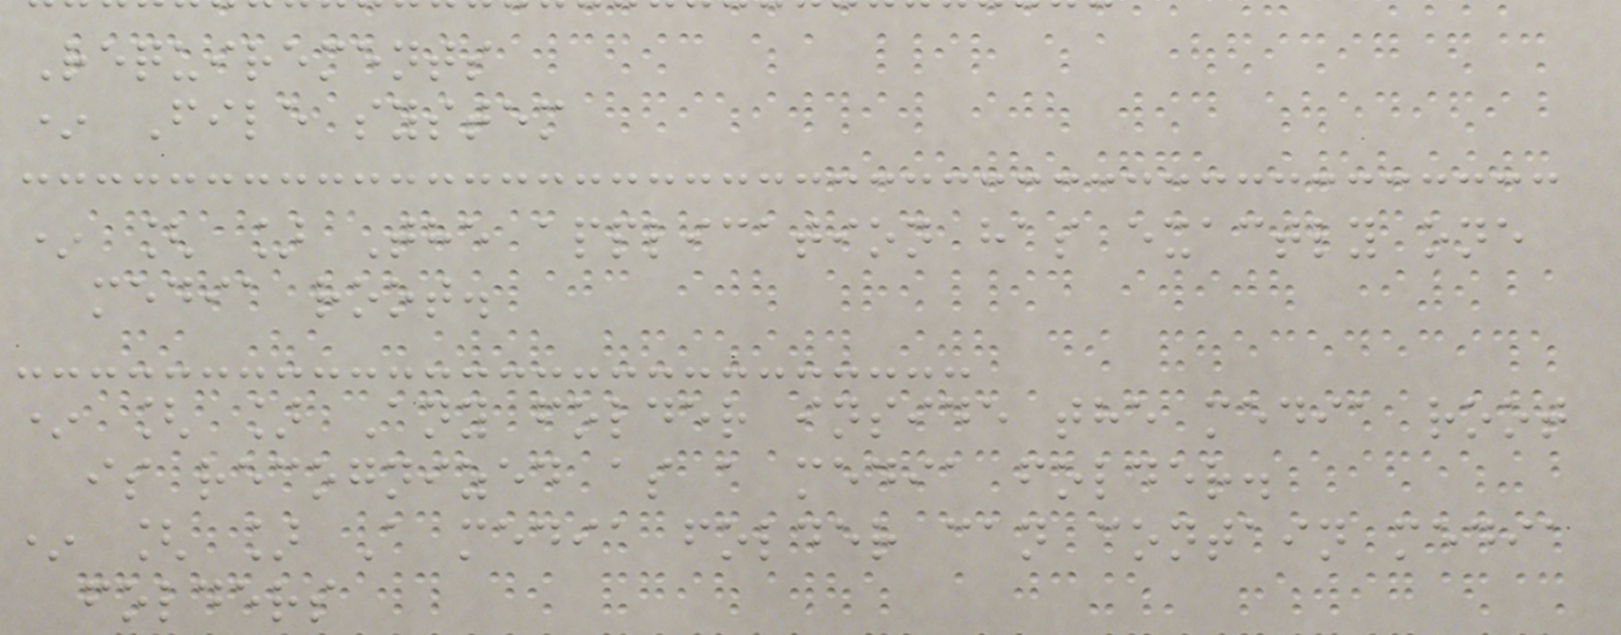Requirements
* File system
* [ ] The application has exactly one
media root.
* [ ] Any folder inside the media root
is recognized as a media folder.
* [ ] A media folder can contain media
folders
